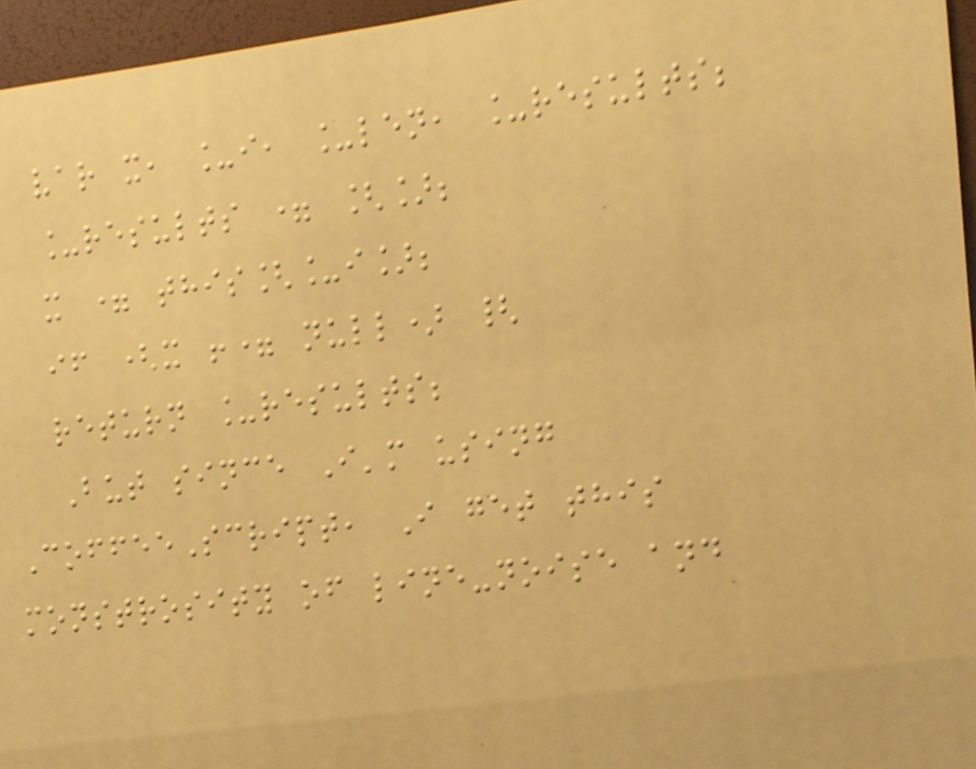var x, _i, _len, _results;
_results = [];
x = this[_i];
if (x != null) {
return _results;
But since I'm using
CoffeeScript, I get this
monstrosity of line-noise and
